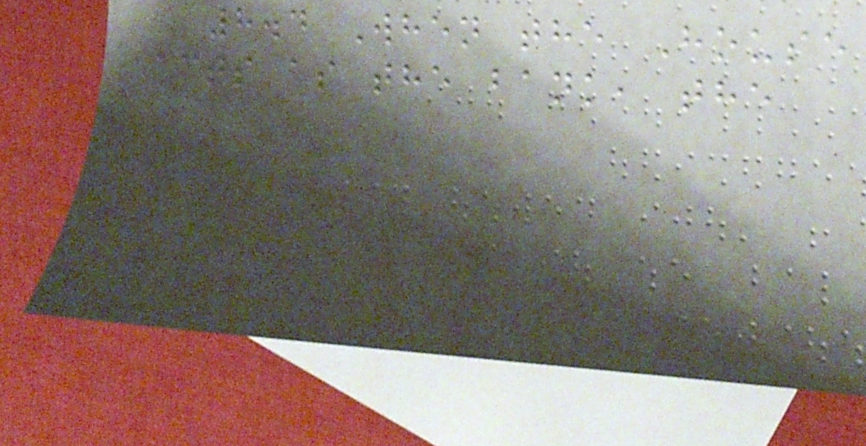8.4 When the House
acts as the bank, the
